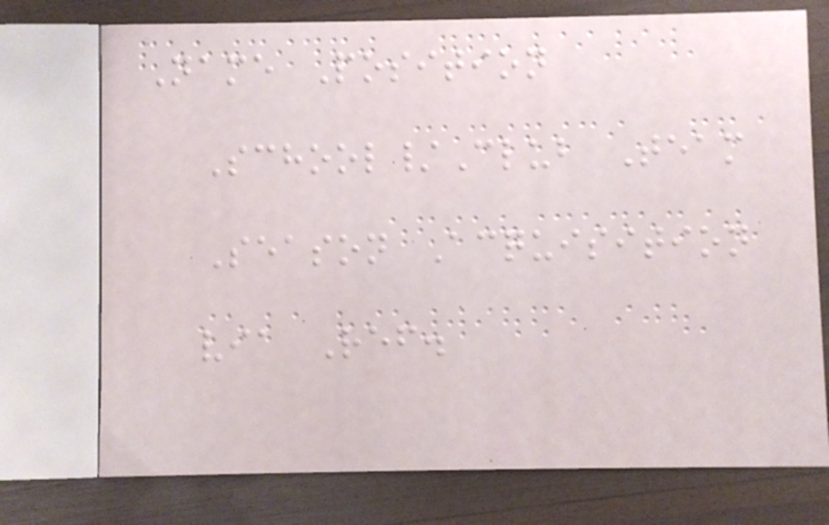Name Position
School/Club Team
Season Acquisition
via Ref.
